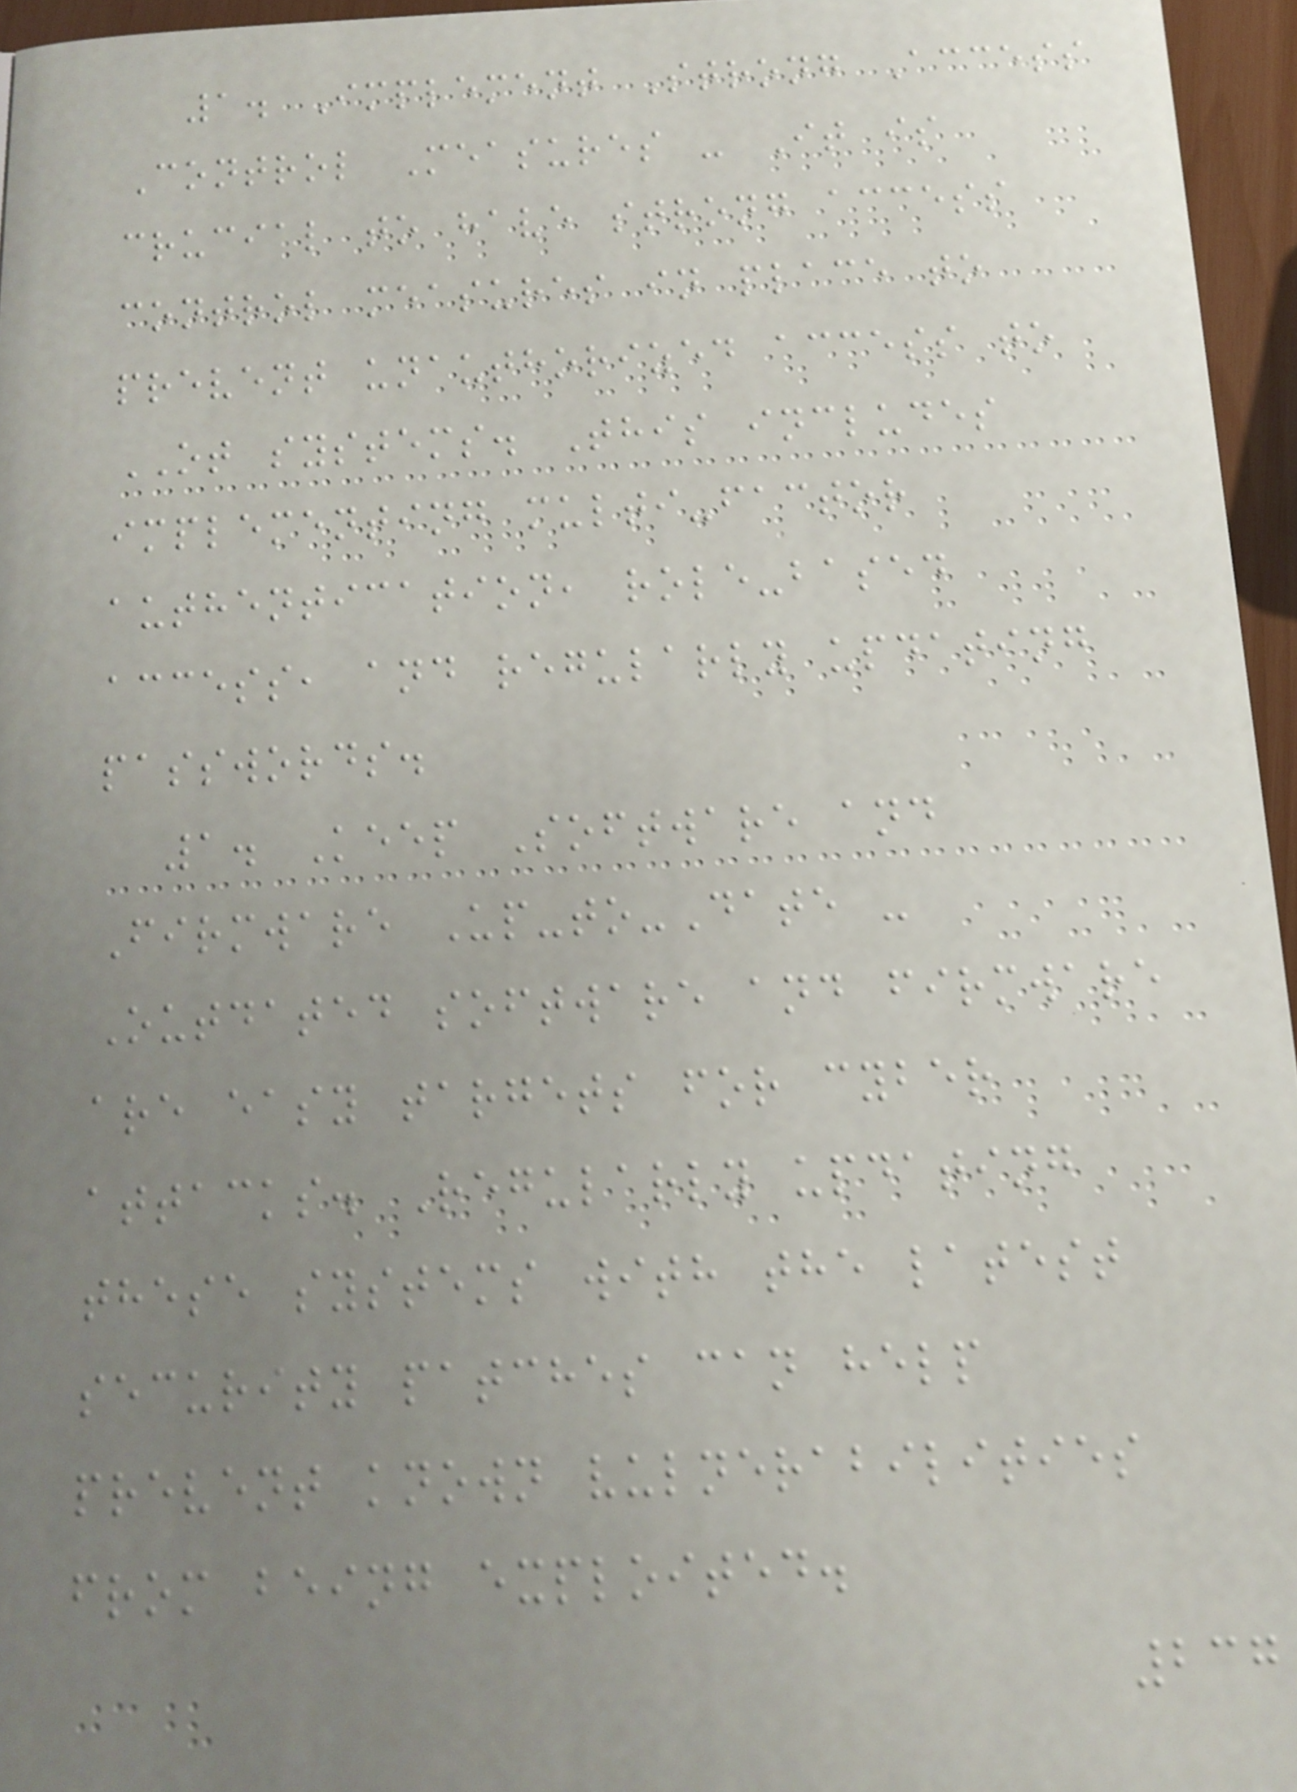1. Implement Strong Access
Control Measures - It is
crucial to have strong access
control measures in place to
prevent unauthorized access to
OT systems. This includes
implementing multi-factor
authentication, role-based
access, and regularly updating
passwords.
1. Keep Software and
Firmware Up-to-Date -
Outdated software and firmware
are easy targets for cyber
attacks. Regularly updating
these systems with the latest
security patches can help
prevent known vulnerabilities
from being exploited.
237
